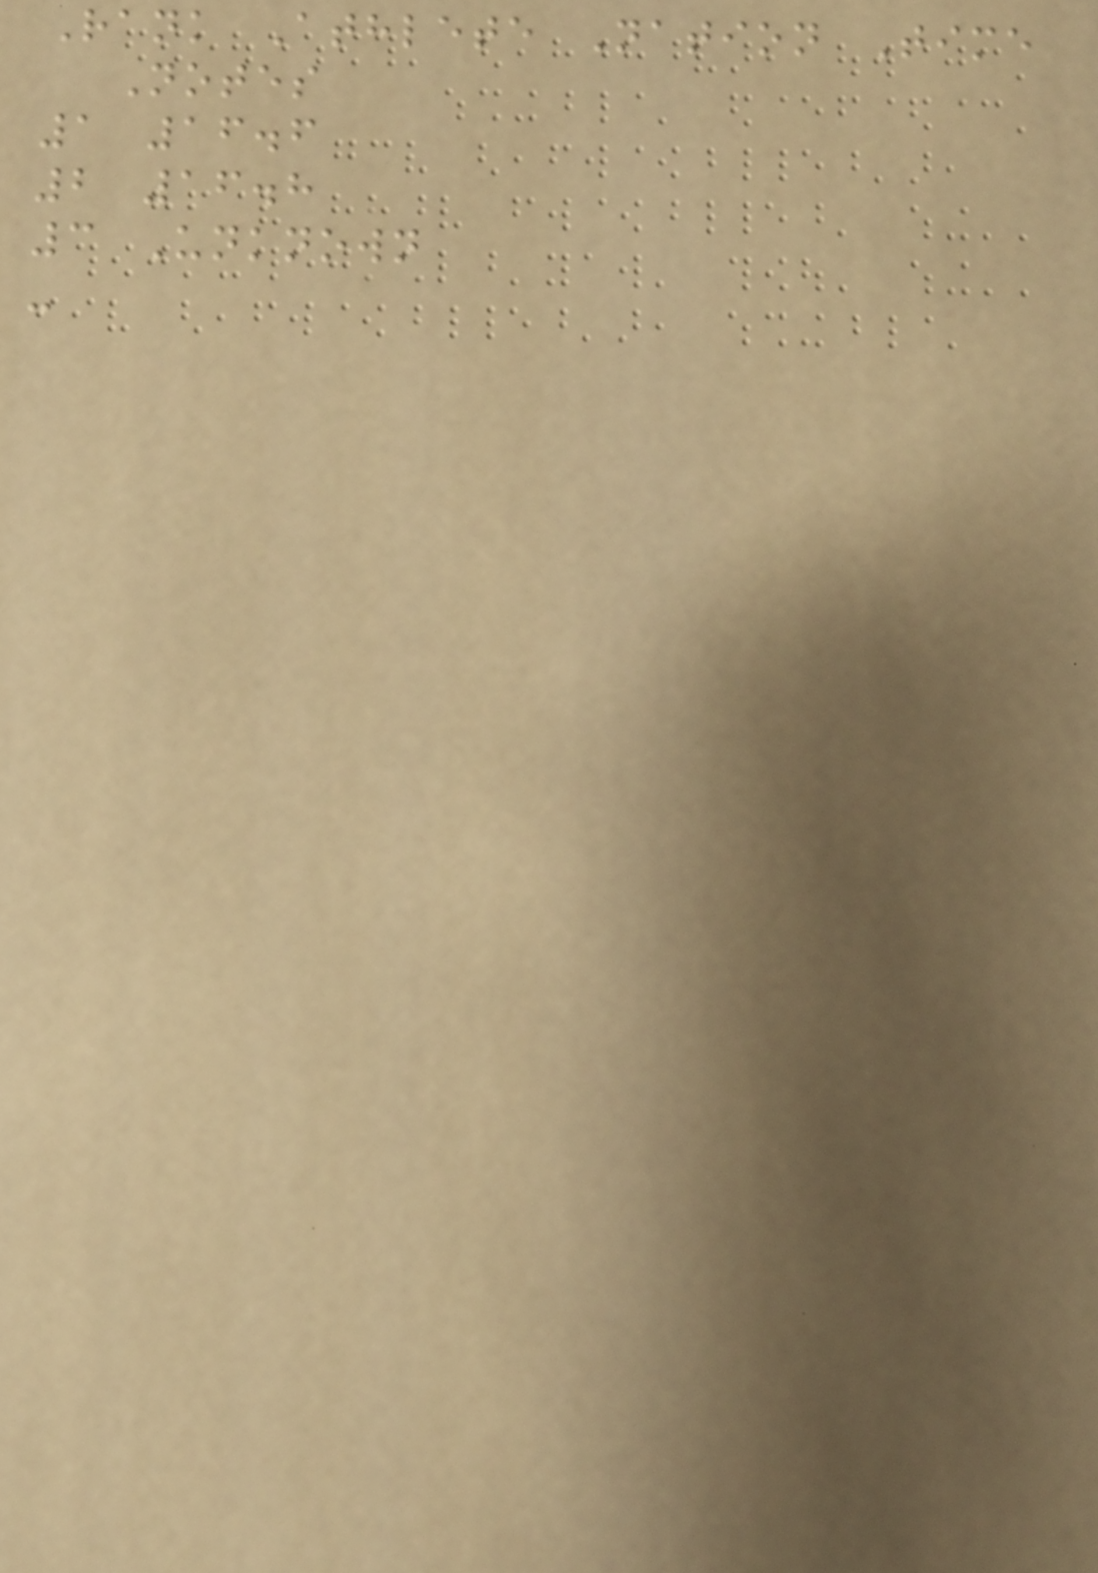Rank Athlete Nation Time
Notes
1 16.6
2 16.8
3 Unknown
-
